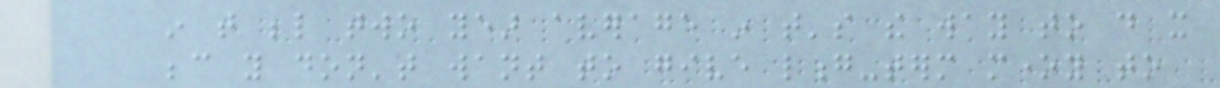in that below two year average in that's the way to do it
because you don't want to give long-term money to
